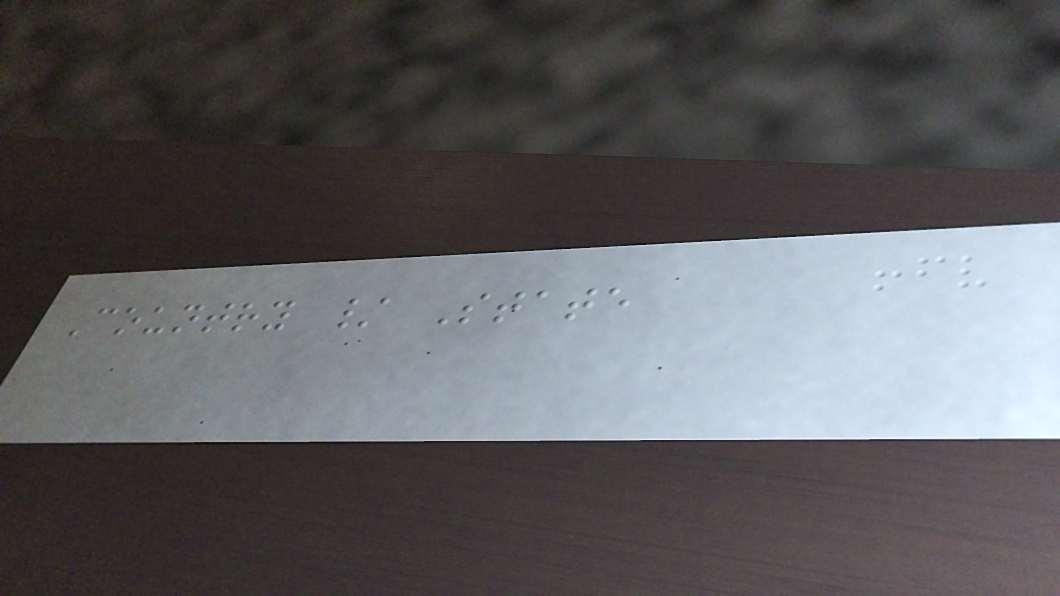Country / State
